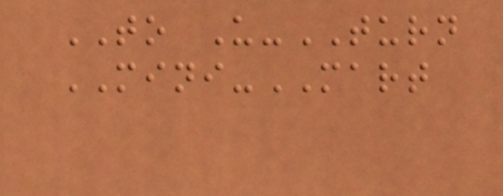TO U-TURN
MINI-MART
